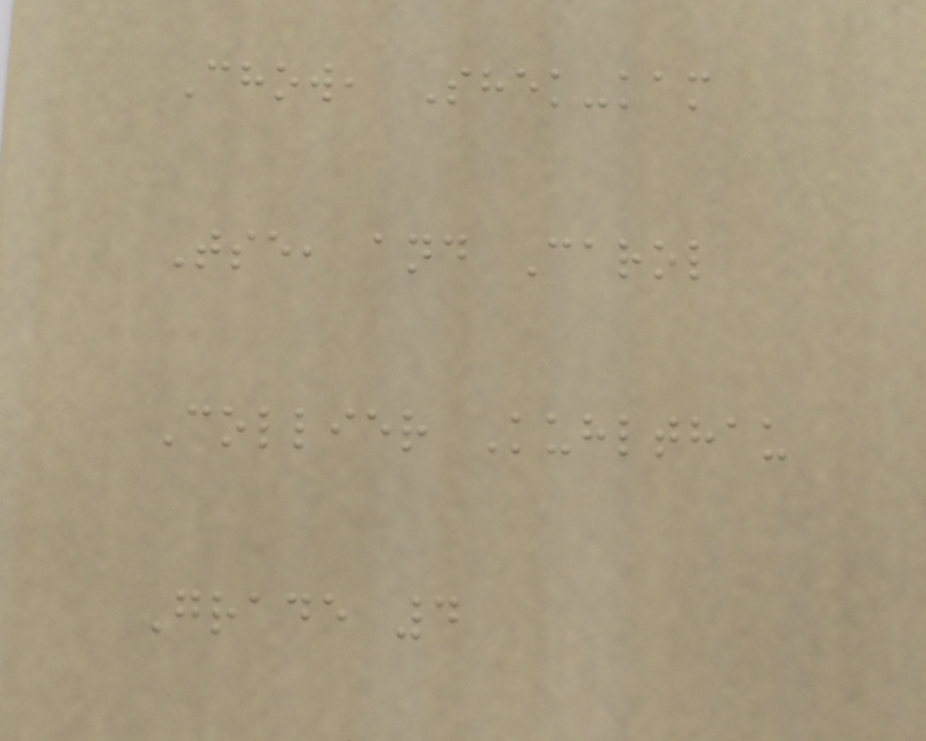Chow, Shek-kam
Tse, and Carol
Collier Kuhlthau
Grade 4
